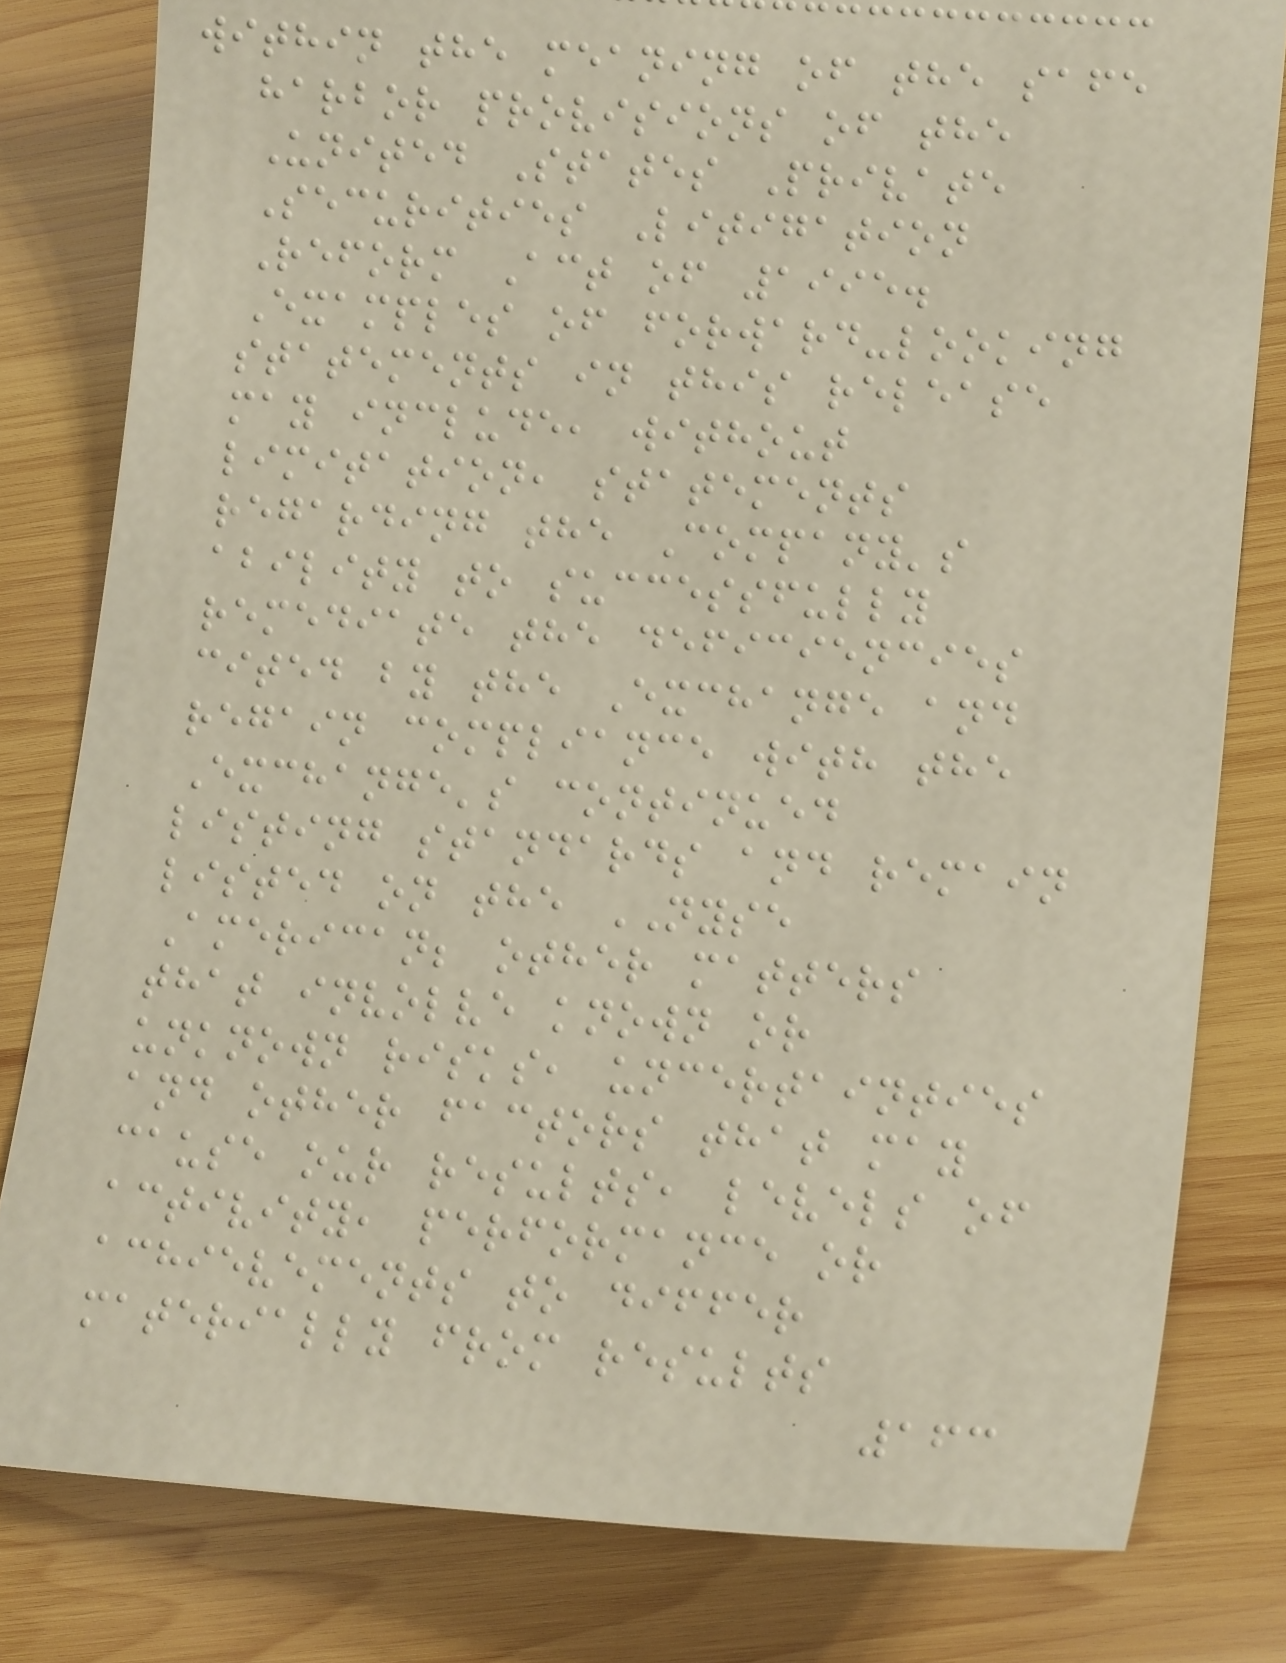within the meaning of the safe
harbor provisions of the
United States Private
Securities Litigation
Reform Act of 1995.
Examples of forward-looking
statements in this release
may include, without
limitation, statements
regarding the Company's
ability to successfully
remediate the deficiencies
cited by the Exchange and
regain compliance with the
Exchange's continued
listing standards and remain
listed on the NYSE
American; other matters
that involve known or
unknown risks, uncertainties
and other factors that may
cause our results, levels of
activity, performance or
achievements to differ
materially from results
163
